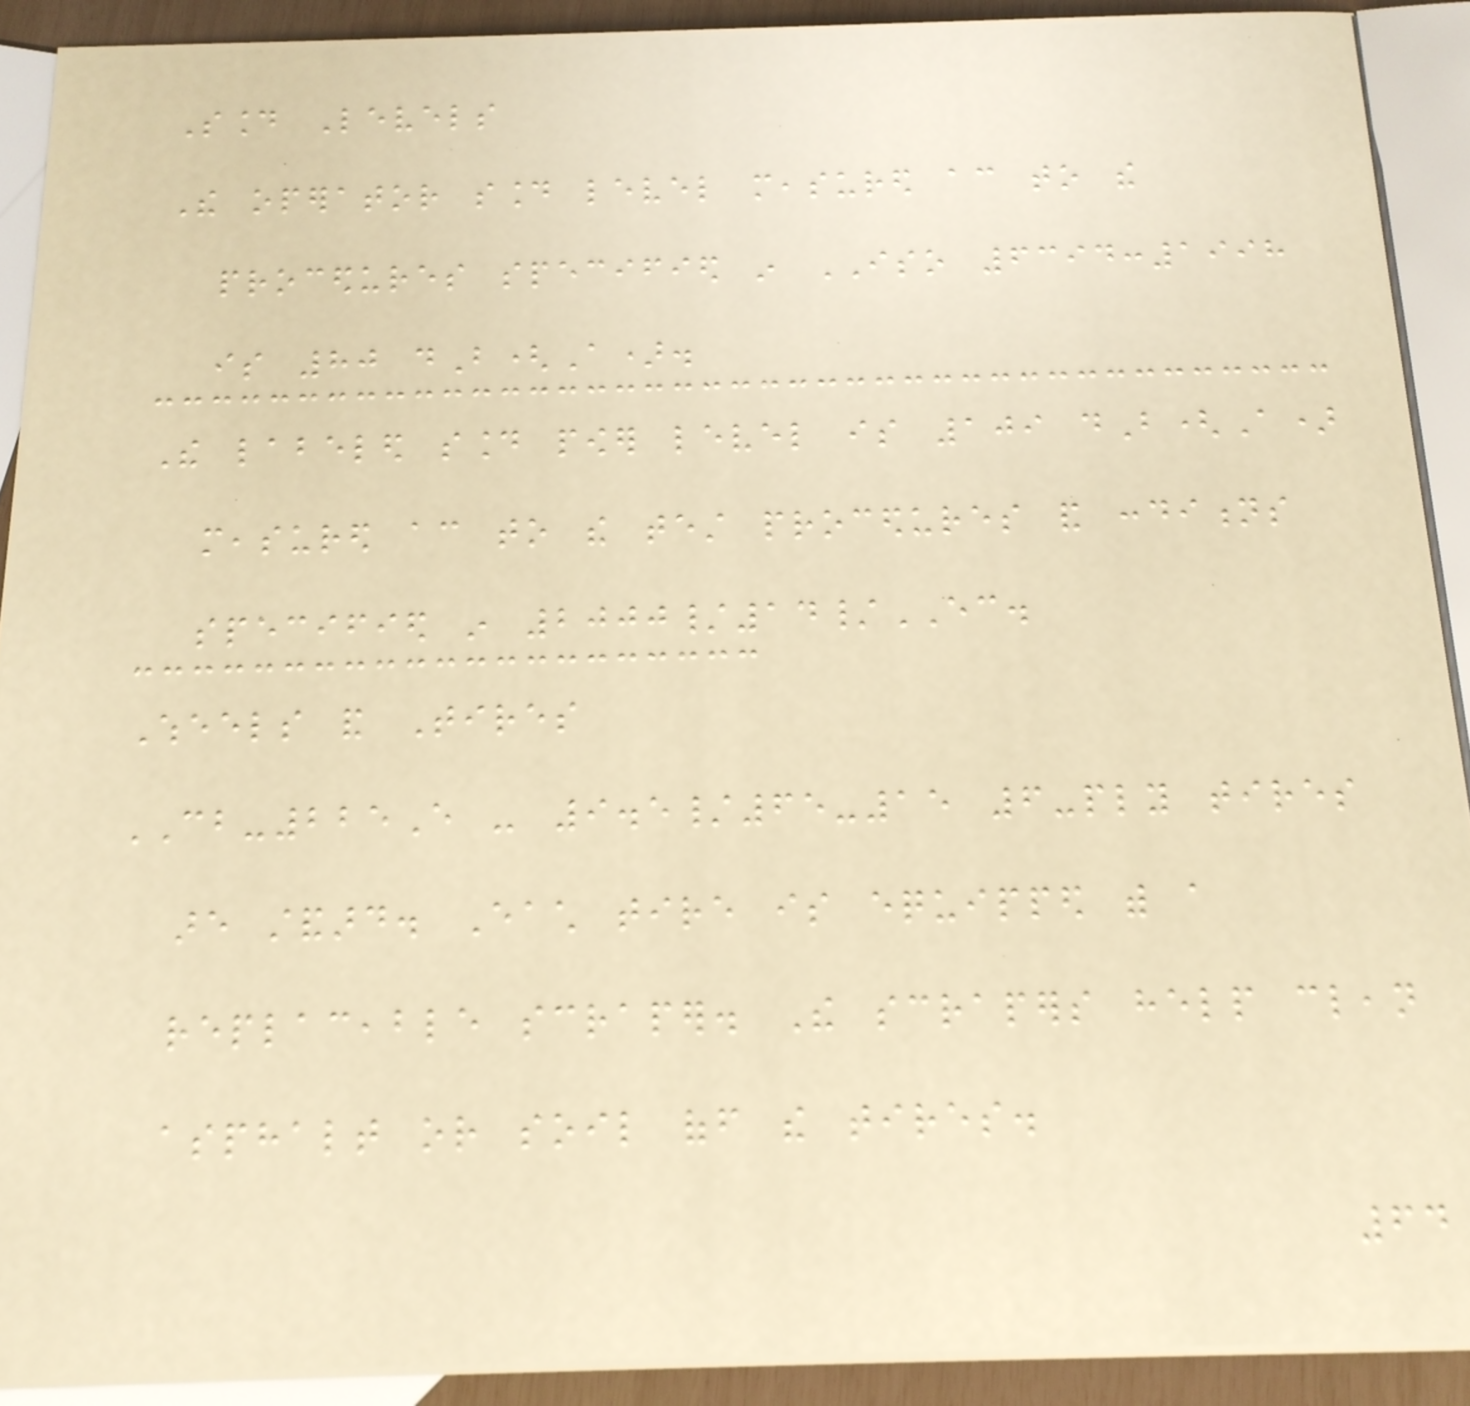Sound Levels
The operator sound level measured according to the
procedures specified in ISO 6394:1998
is 80 dB(A).
The labeled sound power level is 109 dB(A)
measured according to the test procedures and conditions
specified in 2000/14/EC.
Wheels and Tires
CB-225E - 9.5/65-15 6-ply tires
are standard. Each tire is equipped with a
replaceable scraper. The scrapers help clean
asphalt or soil off the tires.
64
